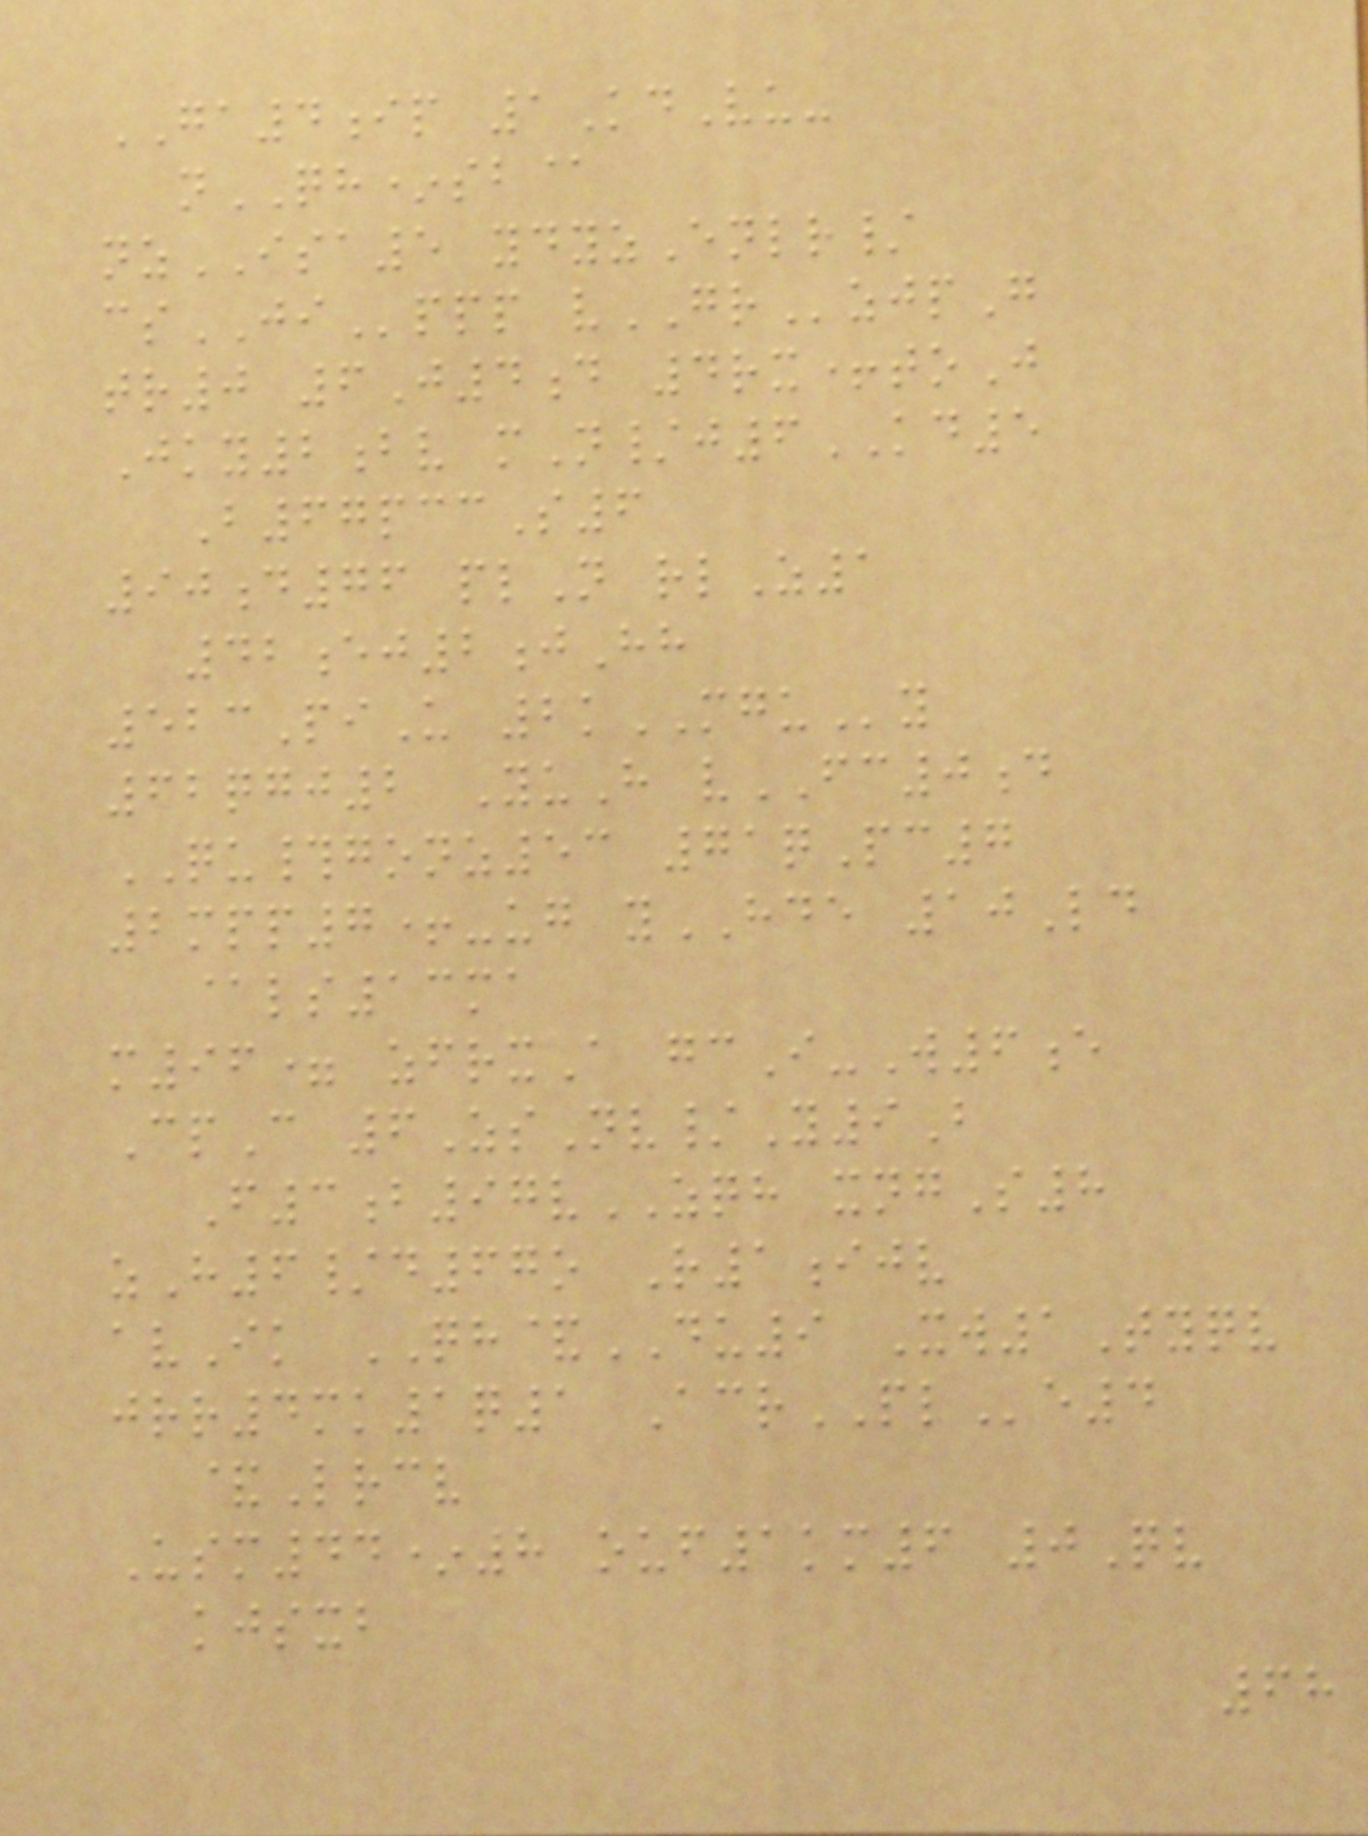GA4ip 1KdVu-
nQH*sb@
nzISA5 ydyzEnlr/
csJIppp vGRzjpG
tr0 6J4d 4rx+toJ
Jky2bv mN/j6KD5
B67pccS6
90d76 plN rlZ1
42ej2jHh
523PiU 2kMGUy
62qgj2 YuH vFC0d
QU#gonz53 71qPc7
2mpp7+-ug yHDE 10Ld
@ls13ma
m96= zfrxA gcI-W6e
CpC 6ZsNv/Y9B
F3b97vZQH xngS8
zH6/d67o R1ijv
avIk QH&DU9 Xw1Tyqv
jrr4mk1q1 AcrPLe4
&Lrcv
Usm44*8 ouf1km6 0Qv
kjsxb
68
